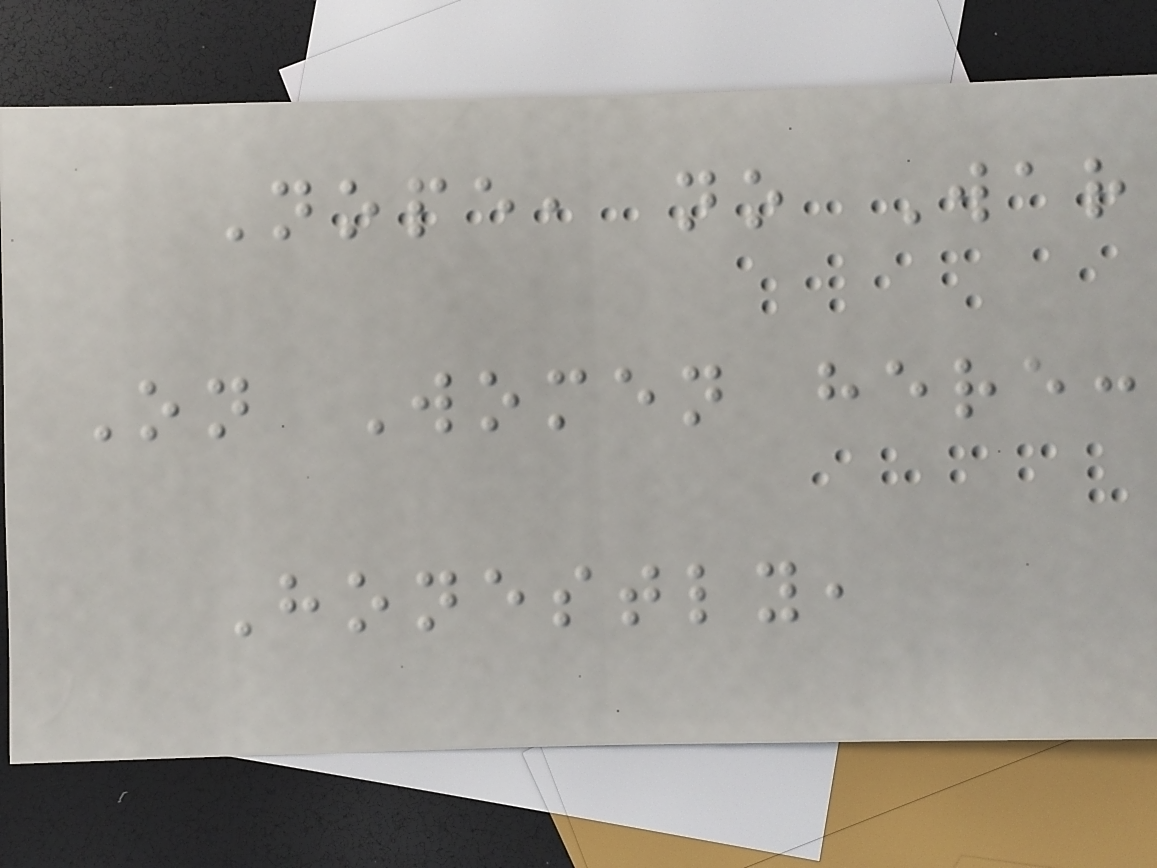Nope, no War
On Women here:
Honestly,
